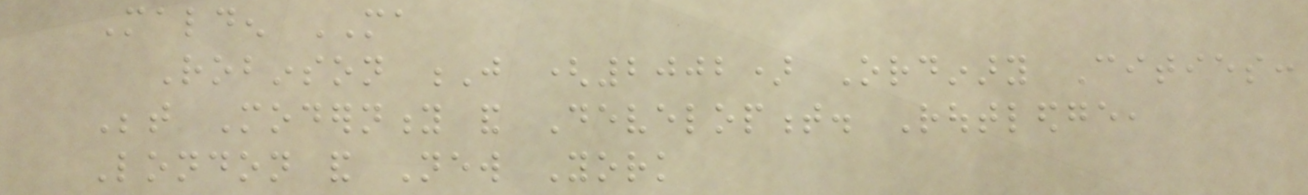Malden MA
Robinson J (2002) Ordinary Cities:
Between Modernity and Development. Routledge,
London and New York
